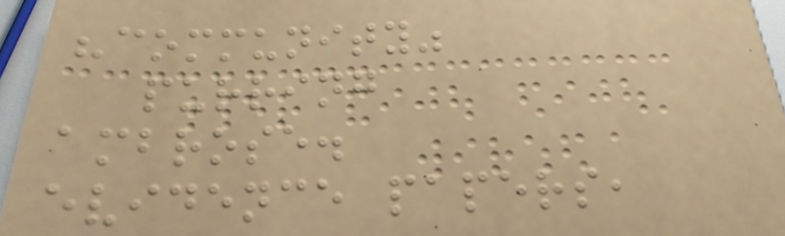"community"
purring
ambrose.
evidence papers,
